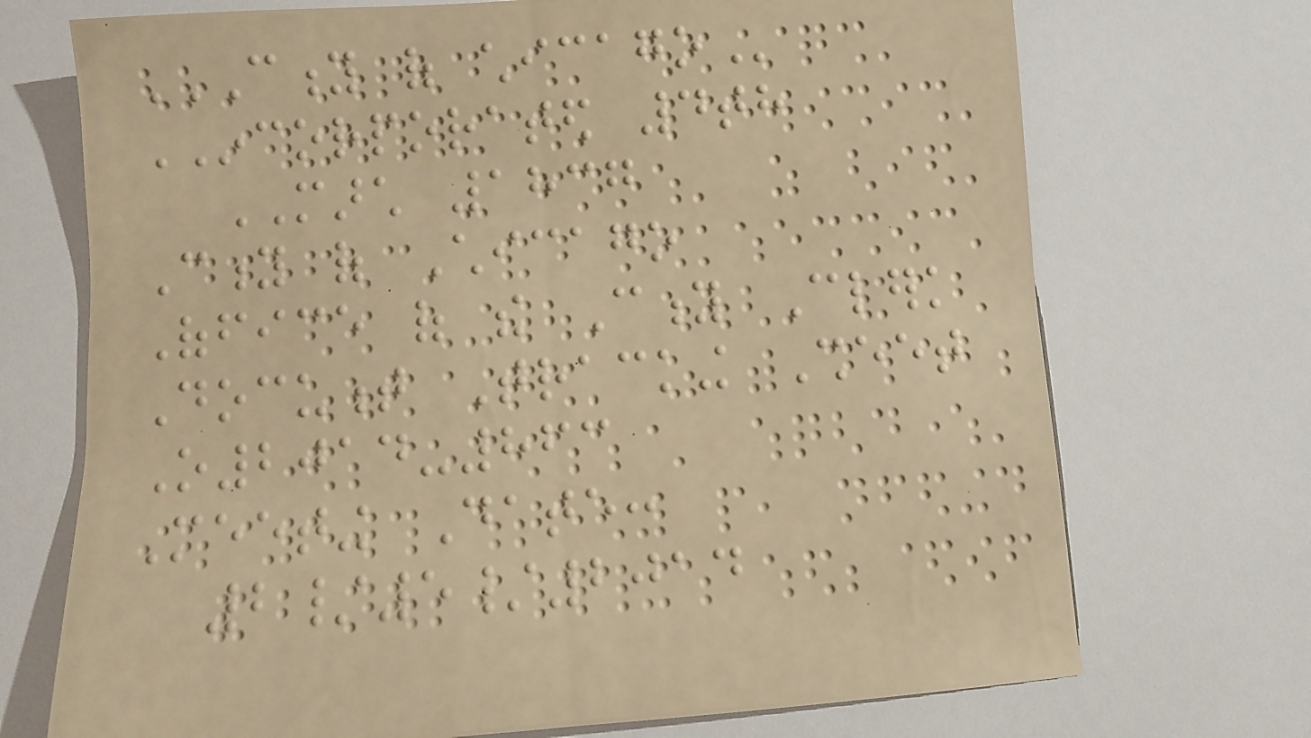CITY OF CHICAGO
INCORPORATED 4th
MARCH 1837
City of Chicago
Office of the City Clerk
Document Tracking Sheet
O2014-863
Meeting Date:
2/5/2014
